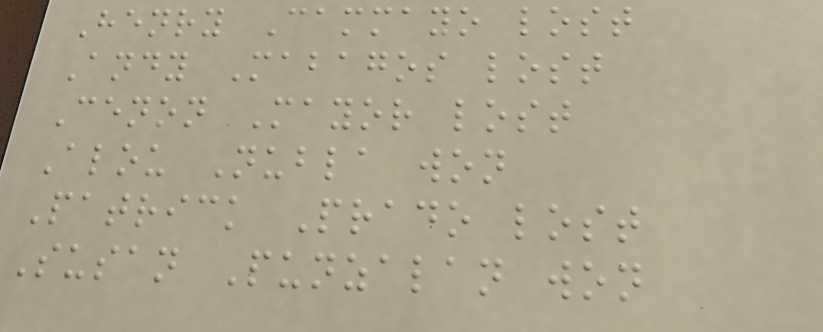Henry Cammayo lost
Andy Mabagos lost
Cenon Mayor lost
Alou Nubla won
Patrick Prado lost
Susan Punzalan won
